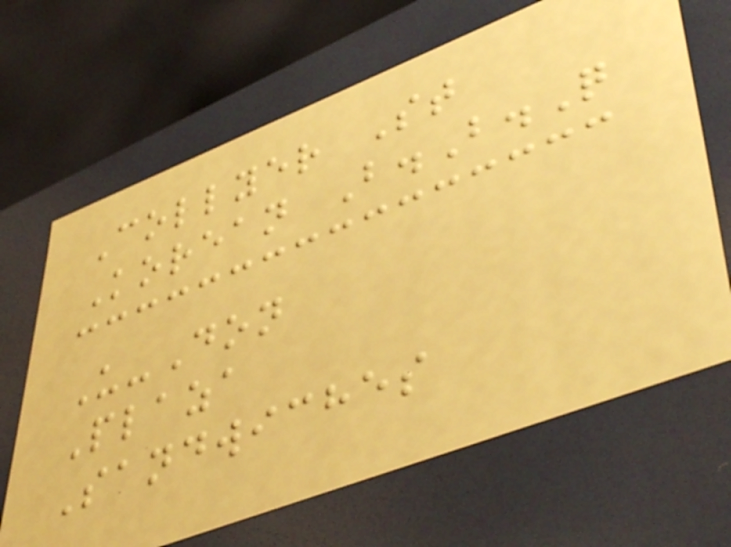Collyer St
Korean B.B.Q
U-Don
Plaza
Sandwiches
